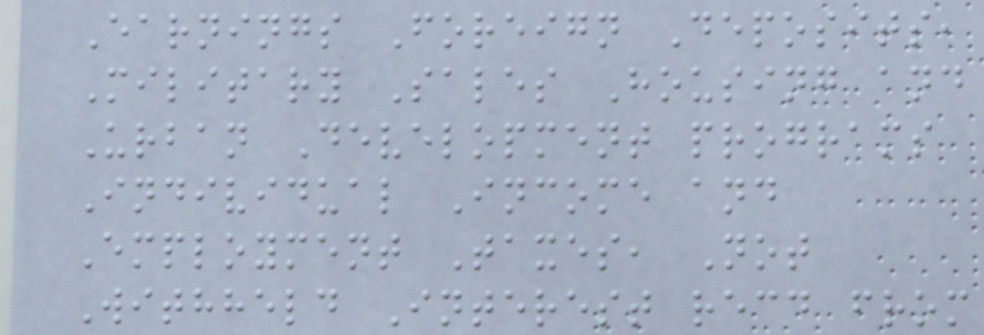Earnings Foreign Deposits,
Military Sales Housing and
Urban Development programs
Individual Income and
Employment Taxes, Not
Withheld Interest recd from
